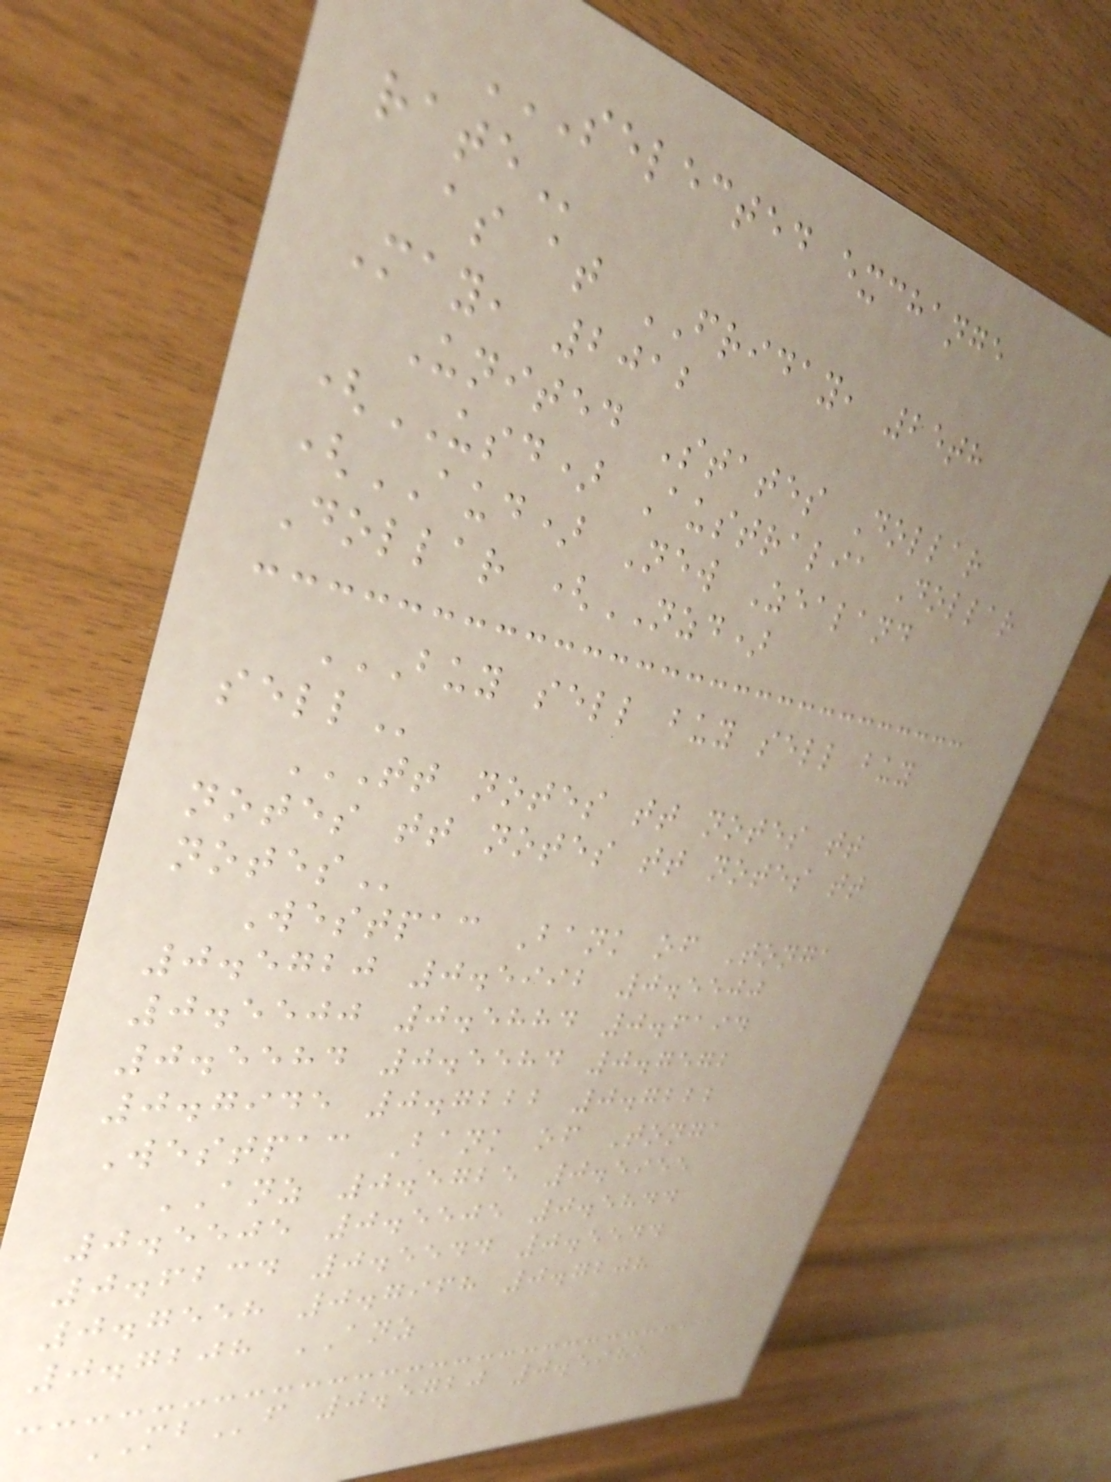SELECTED EXCHANGE
RATE
as at FRIDAY, 25th
May, 2012
United States Dollar
(USD) Australia Dollar
(AUD) New Zealand
Dollar (NZD)
BUY SELL BUY SELL BUY
SELL
TT NOTES TT NOTES TT
NOTES TT NOTES TT NOTES TT
NOTES
Westpac Bank of Tonga
0.5720 0.5992 0.5500
0.5500 0.5884 0.6194
0.5584 0.5584 0.7572
0.7945 0.7222 0.7222
Westpac Bank of Tonga
ANZ 0.5725 0.5955
0.5505 0.5505 0.5844
0.6234 0.5544 0.5544
0.7558 0.7968 0.7208
0.7208 ANZ
MBf 0.5720 0.5988
